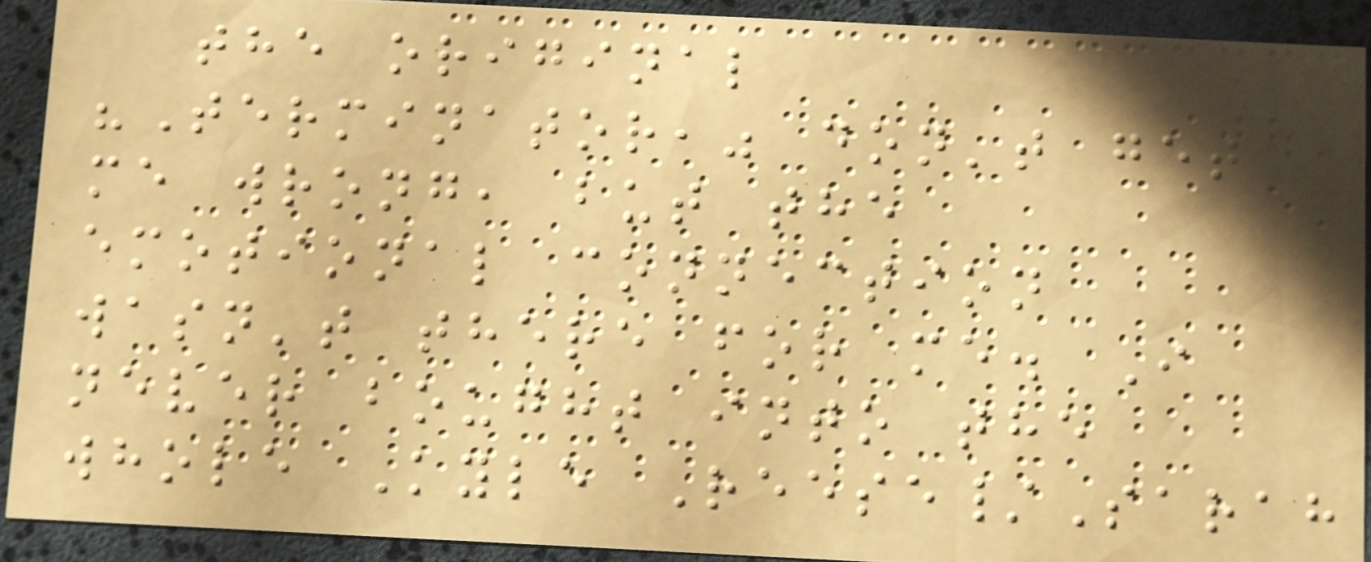the original
"Terminator," don't get
me wrong, but the
emotional connection
wasn't there for me. I
never bought into the
whole Kyle Reese/Sarah
